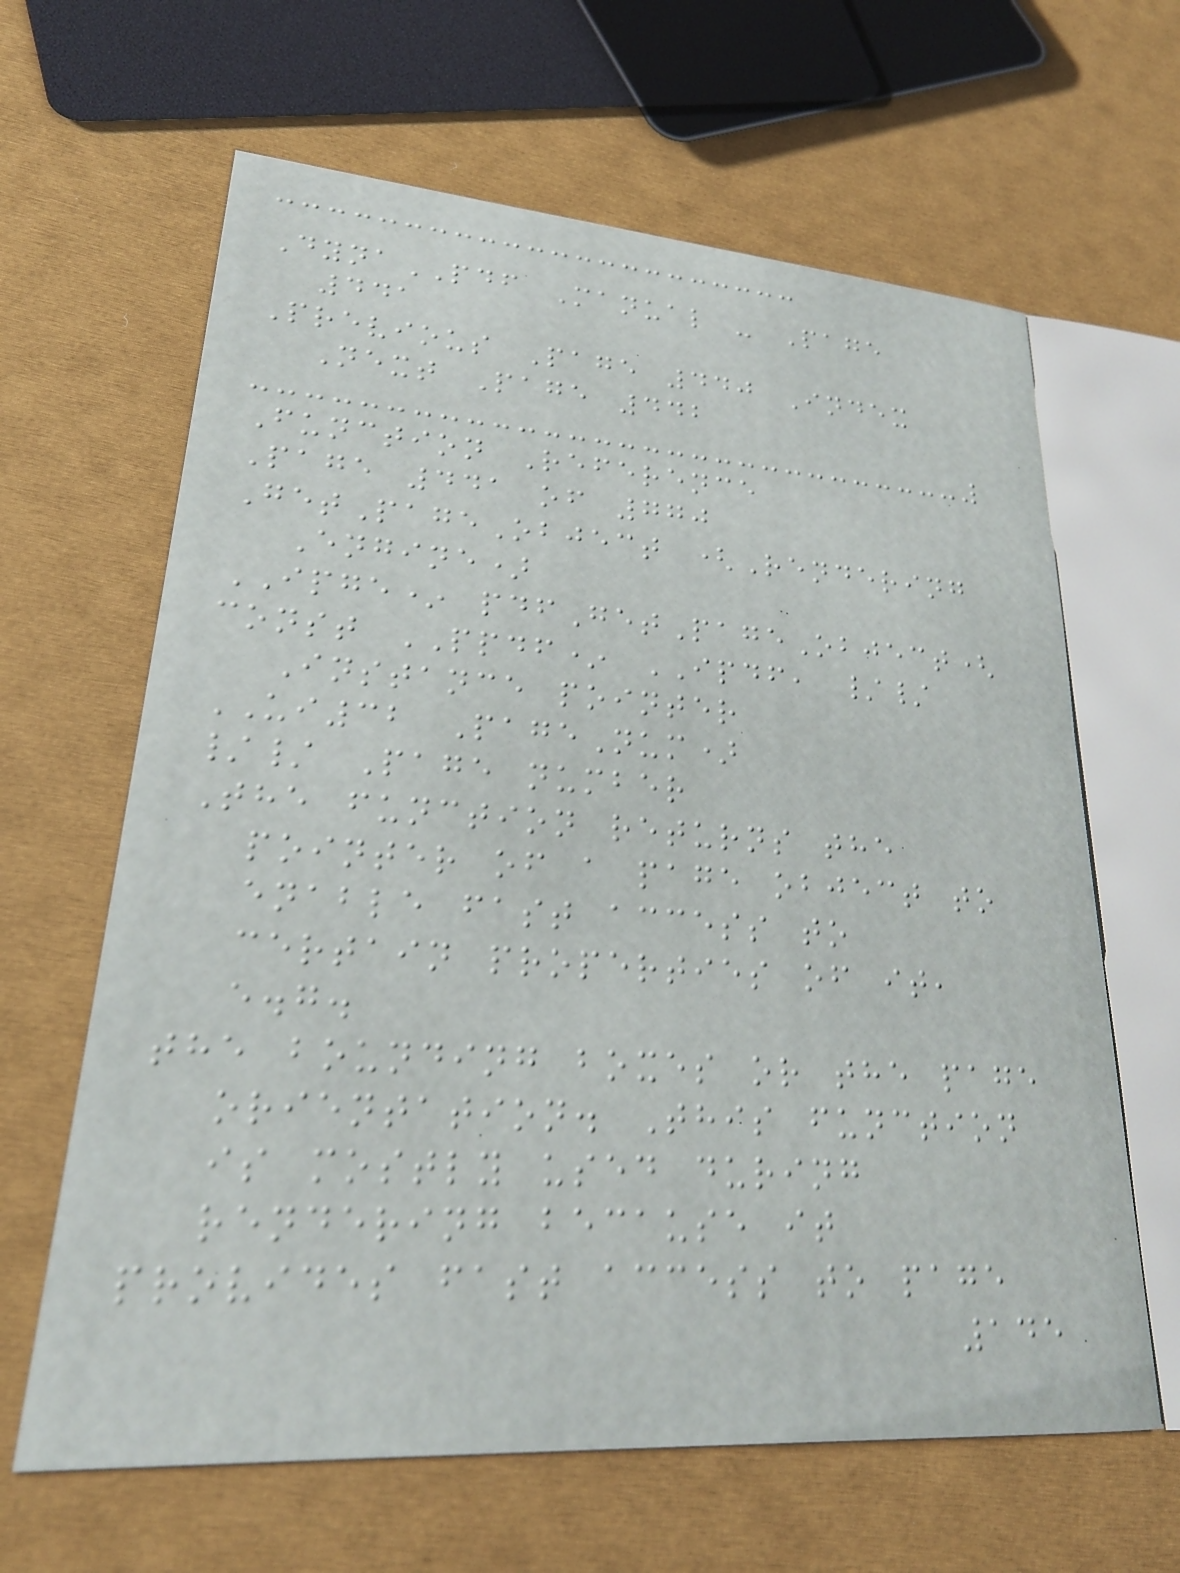DynaPDF Manual - Page
441
Previous Page 440 Index
Next Page 442
Function Reference
Page 441 of 770
GetPageObject (Rendering
Engine)
IPGE* pdfGetPageObject(
const PPDF* IPDF, //
Instance pointer
UI32 PageNum)
// Page number
The function returns the
pointer of a page object to
enable fast access to
certain properties of it,
e.g.
the bounding boxes or the page
orientation. This function
is mostly used during
rendering because it
provides fast access to page
145
